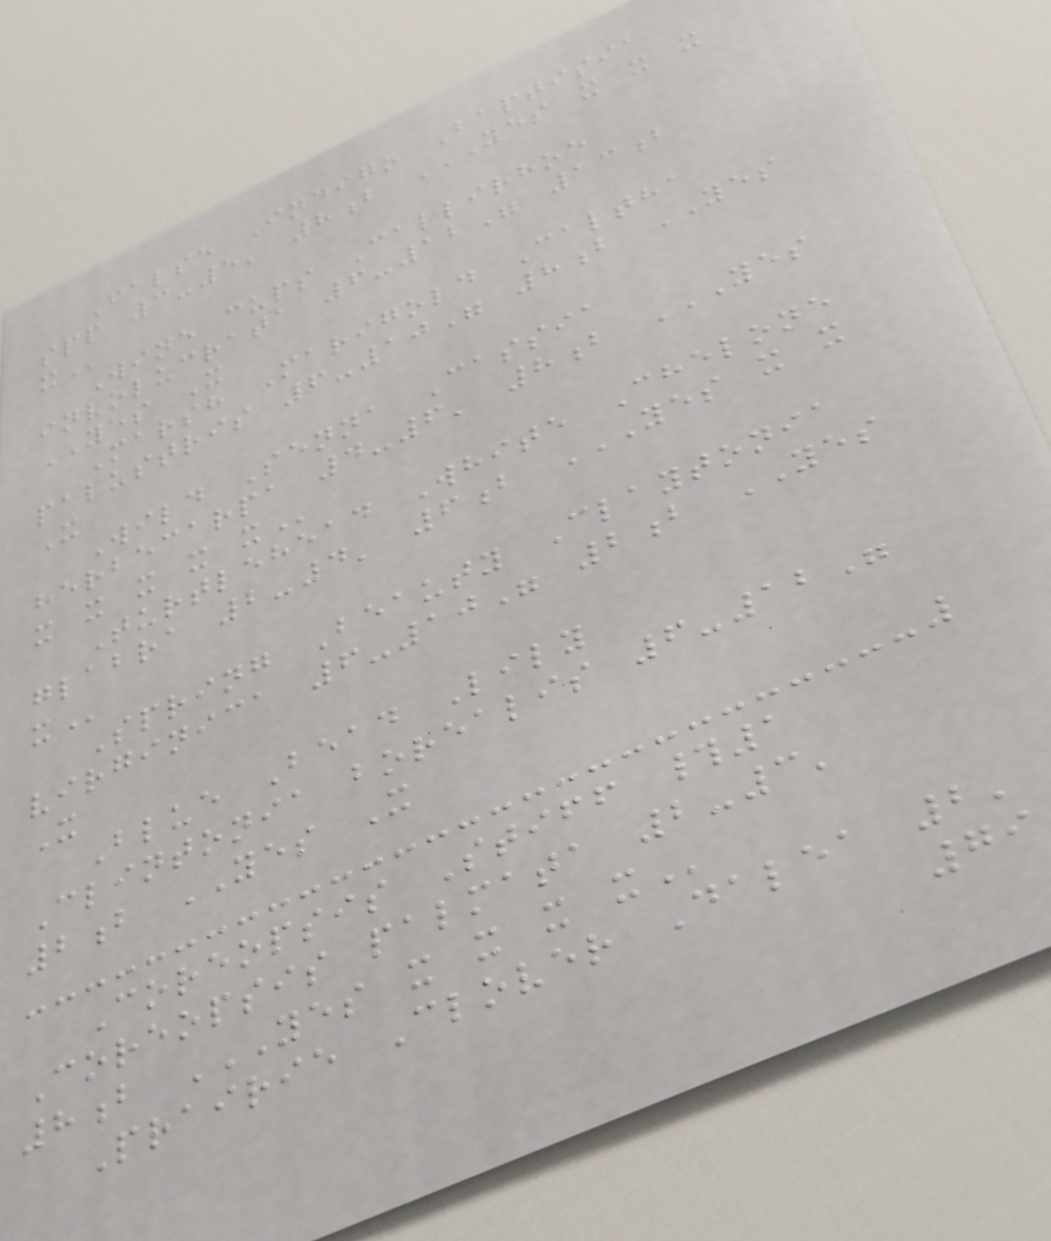False Indigo Baptisia
spp 3-5' 8b YES X X X
X
Wine cups Callirhoe
involucrata 6-12" 13b
YES X
Marsh Marigold Caltha
palustris 6-10" 8b YES
X
Wild Senna Cassia
herbecarpa 4-6' 8b YES
X X X X X
Turtlehead White Chelone
glabra 2-4' 6b YES X X
X
Spring Beauty Claytonia
virginica 6-10" 2b YES
X
Blue Bead Lily
Clintonia borealis 6-12"
2b YES X
Coreopsis Stiff #1
Coreopsis palmata 2-3'
8b YES X X X X
Prairie Clover Dalea 2'
79
